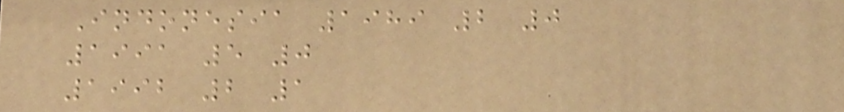Indonesia 1989 2 0
1991 5 0
1992 2 1
